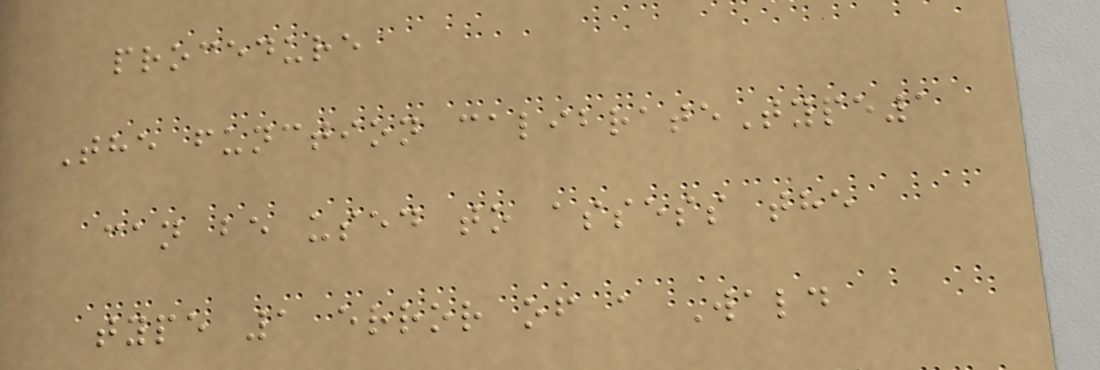procedure
The function calibrateType1
can be used to assess the
type 1 error of a Wald
